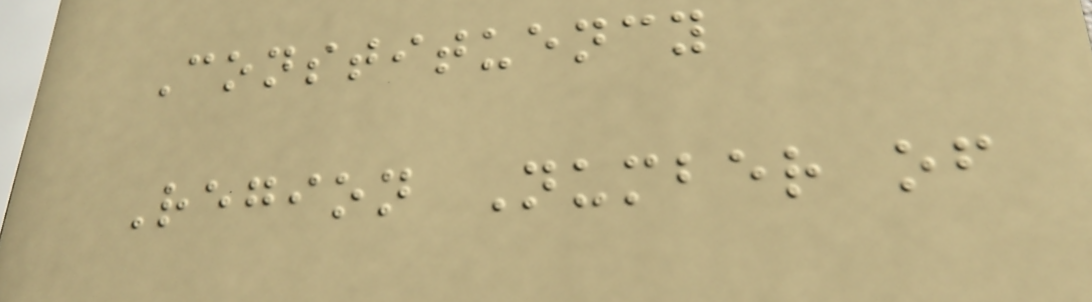Constituency
Region Number of
